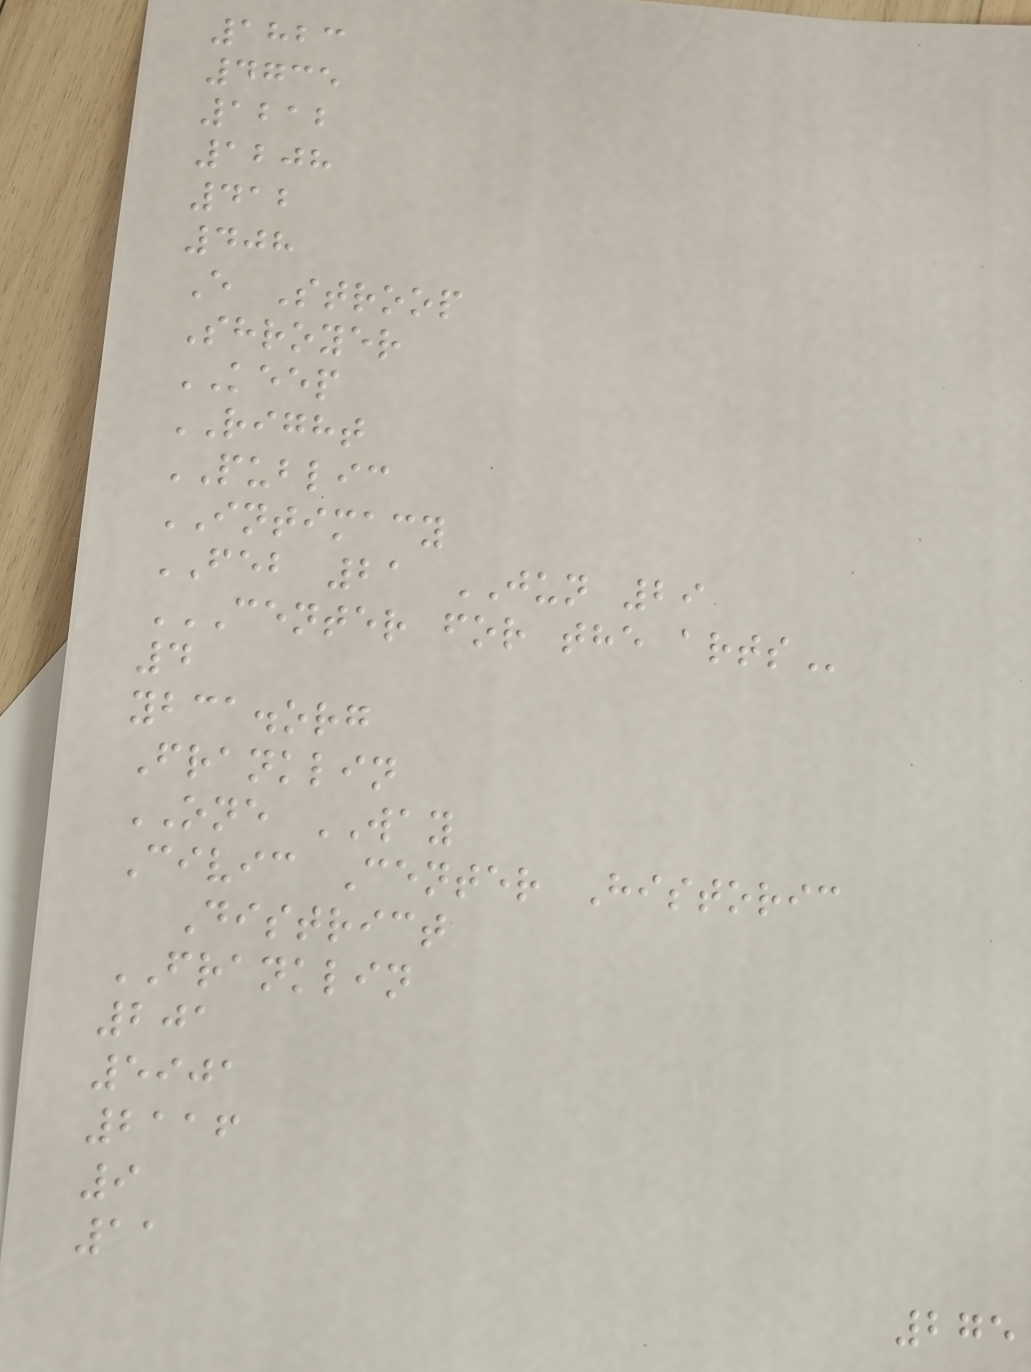1823
4735
1212
1208
412
408
E Stroop
Shroyer
KEEP
RIGHT
PUBLIC
INTIMACY
FEB 21 JUN 29
CENTER FOR THE ARTS
4
ybca.org
Franklin
ONE WAY
Civic Center Historic
District
FRANKLIN
201
5901
2116
9
11
275
